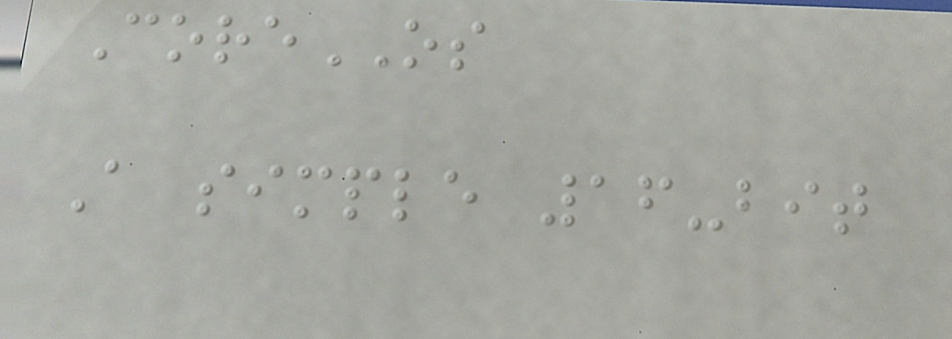CoreOS
A simple 16-bit
